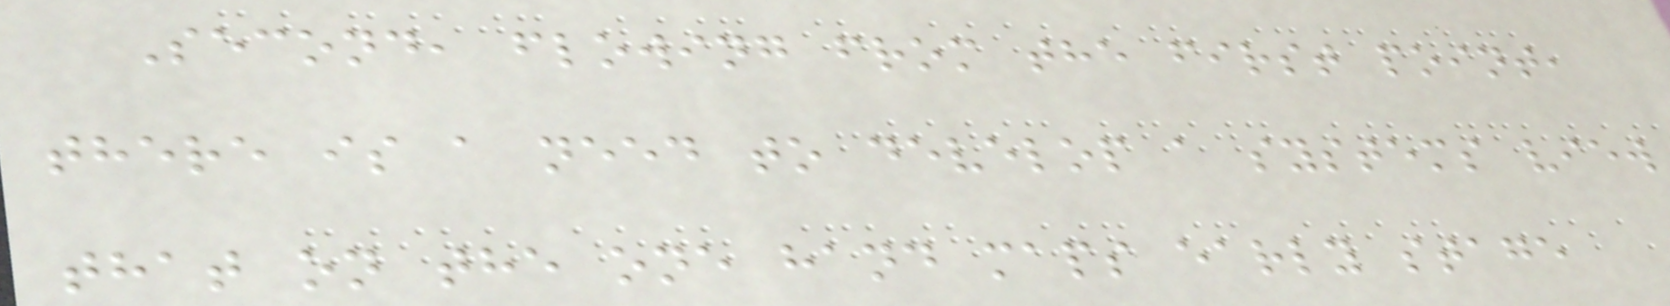Second, flowing from the first point,
there is a need to develop a systems view
that on the one hand maps early stage
